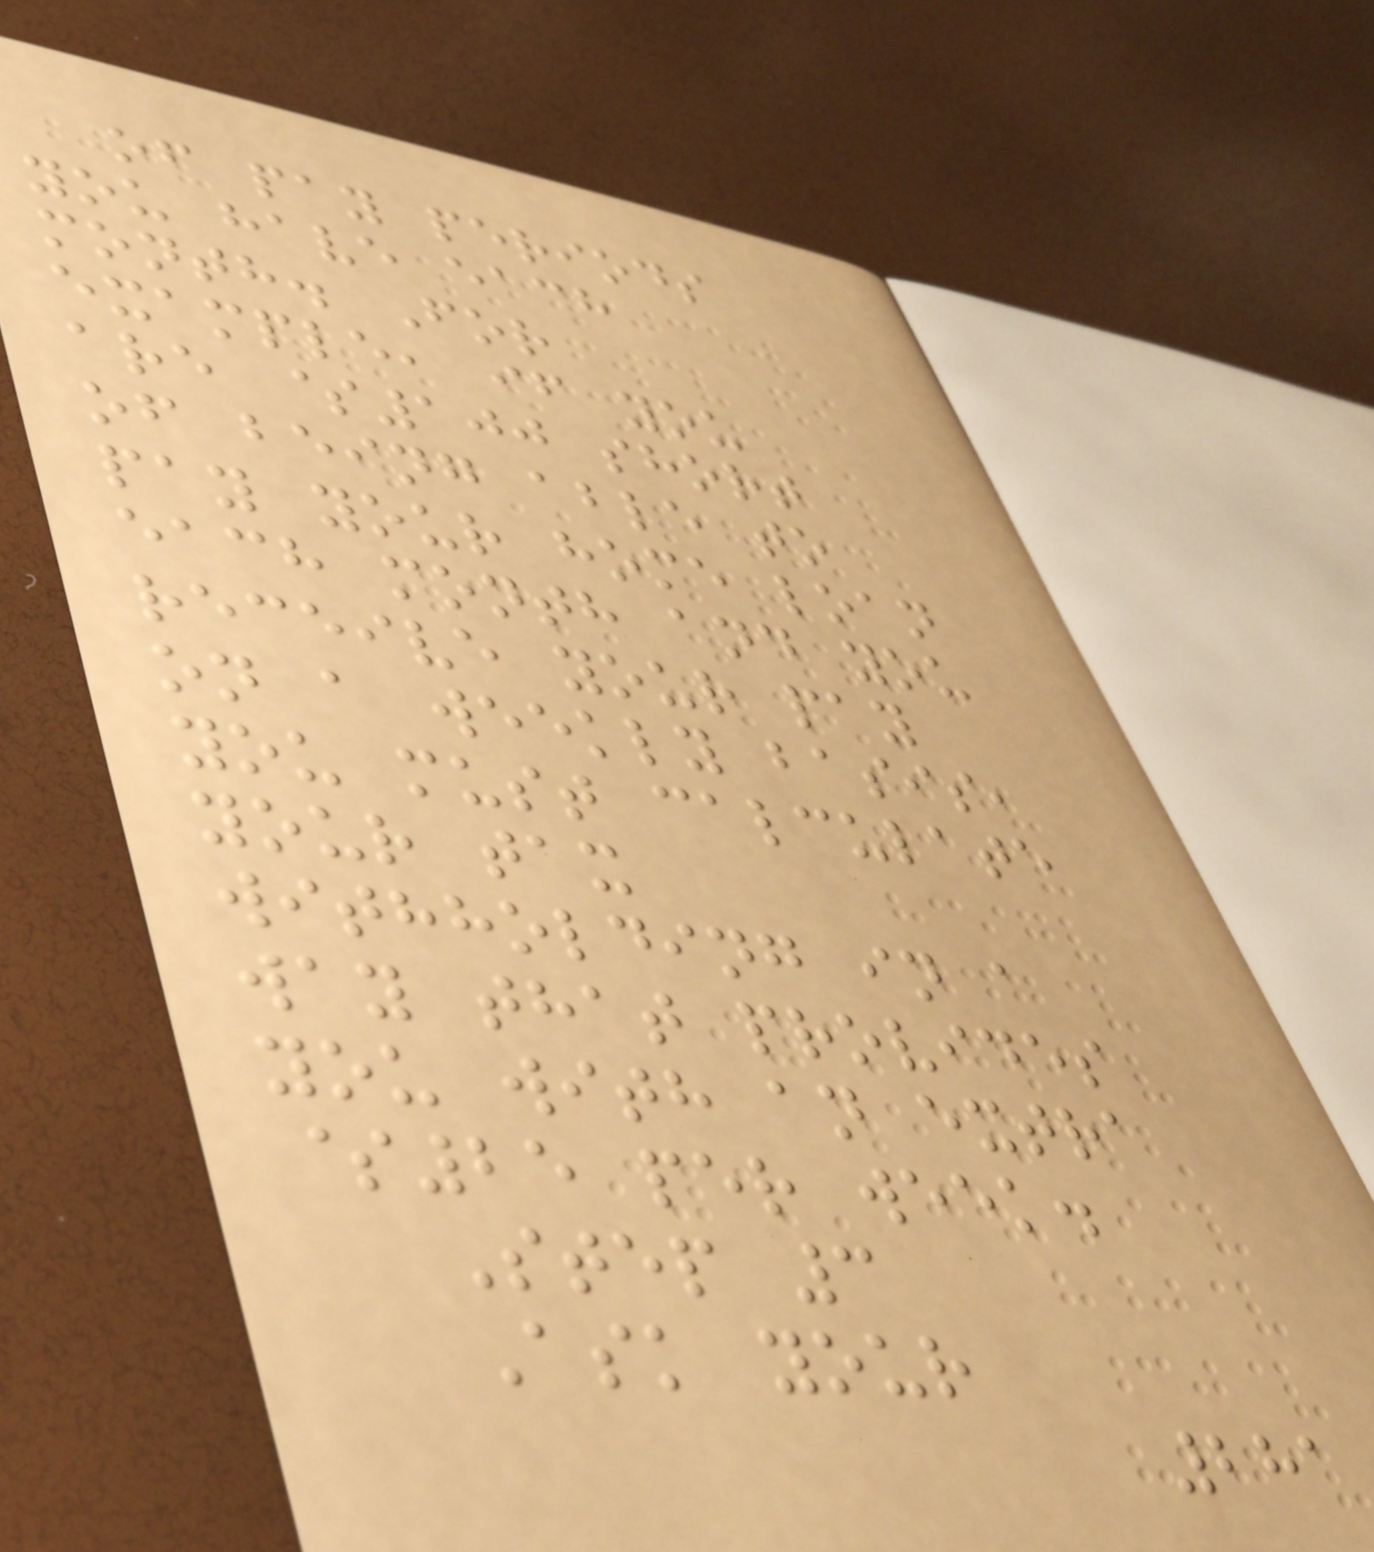of pay periods
you have each
month. For
example, if you
are $100 short
of being able to
pay your home loan
each month and you
receive your pay
on a weekly basis,
you must calculate
your tax
withholding in a
way that provides
you with an extra
$25 per week.
Step 3
Ask your
281
